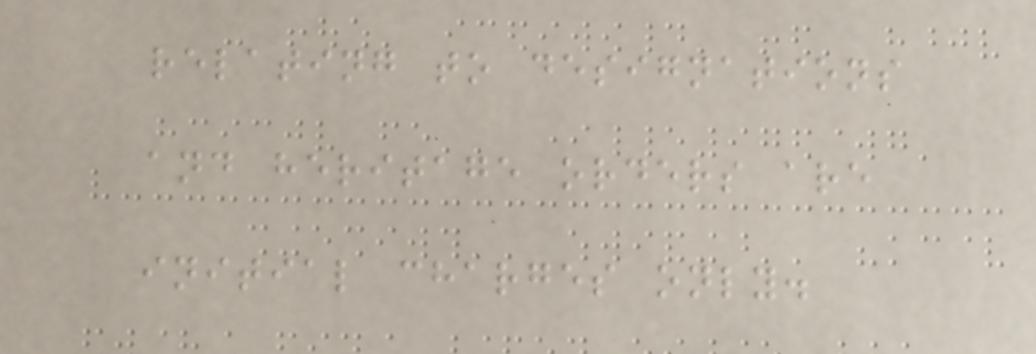relating to designations
and heritage orders are
initial charges only.
